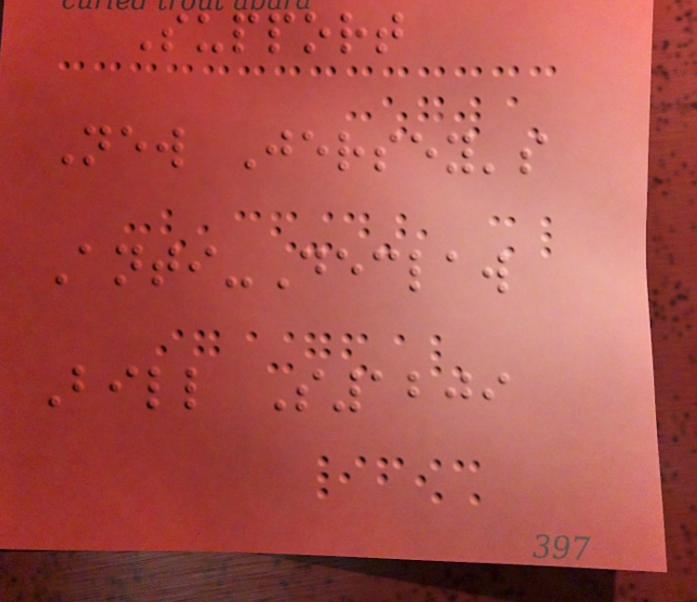Support
New Jersey's
Anti-Declaw
Bill S1209
